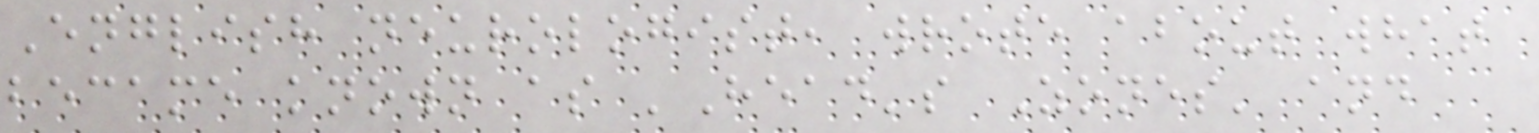English neurologist, wrote about what
became known as 'Head's Zones' and
